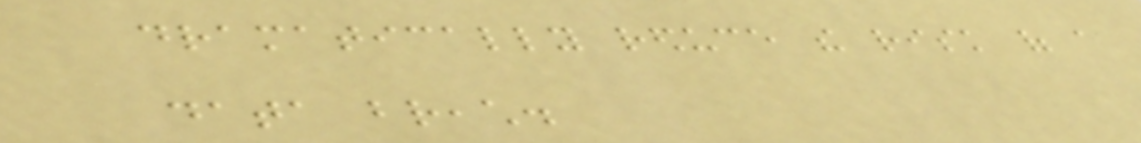dramatically reduce the risk of a
data breach.
